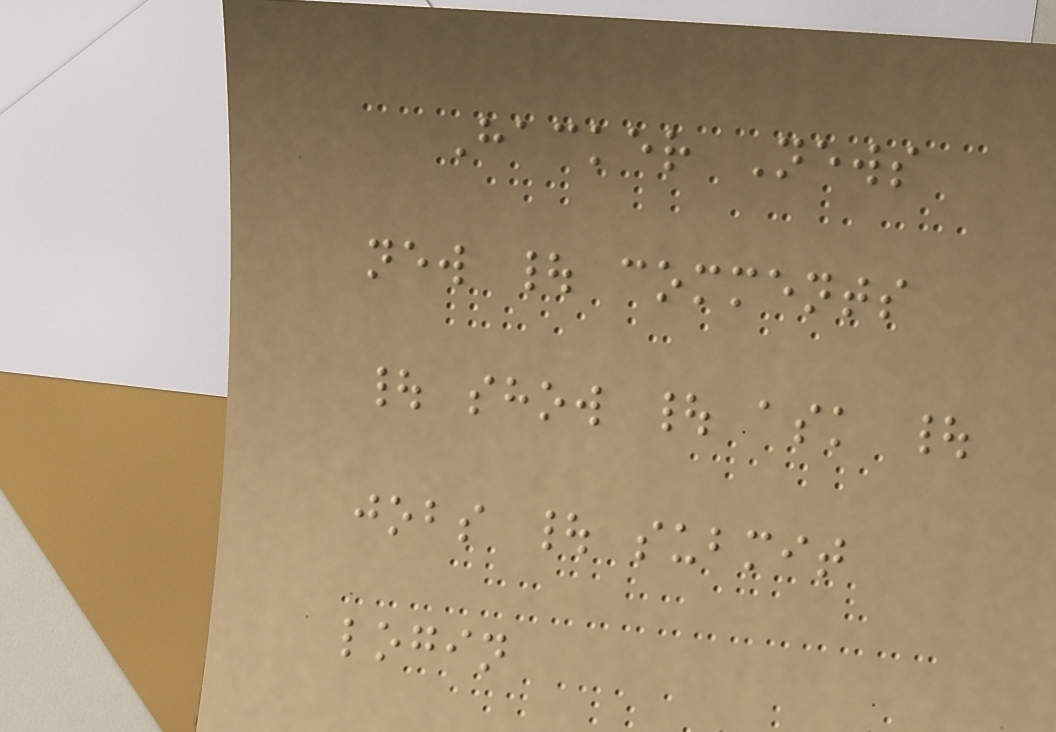Hacker News
new | comments
| show | ask |
jobs | submit
login
